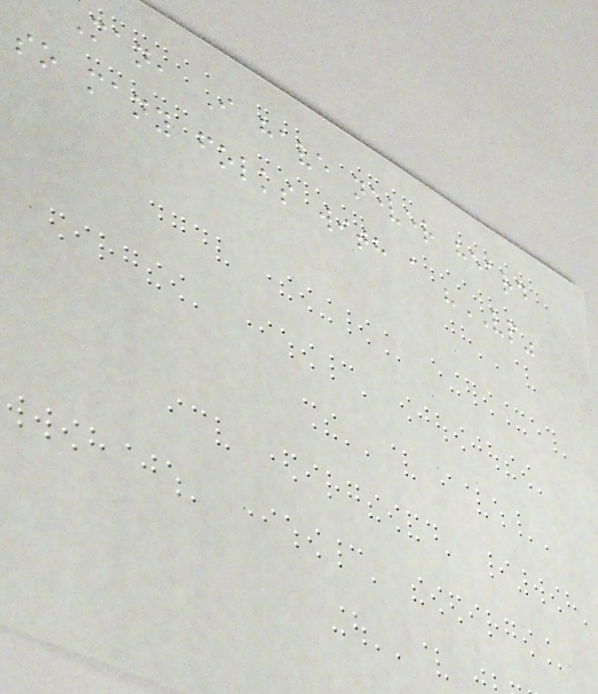Man, I have never heard
so many folks with a "VP"
